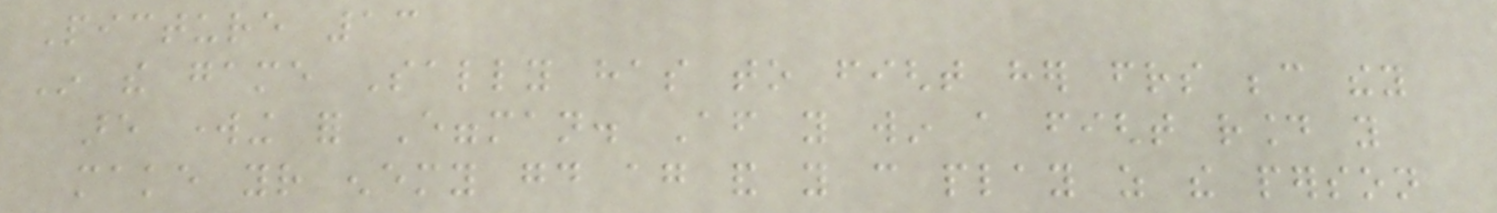Picture 13
In the game Sally has to fight her friends because they
are working for Eggman. After you win a fight round you
make your enemy good again and you can play as the person
